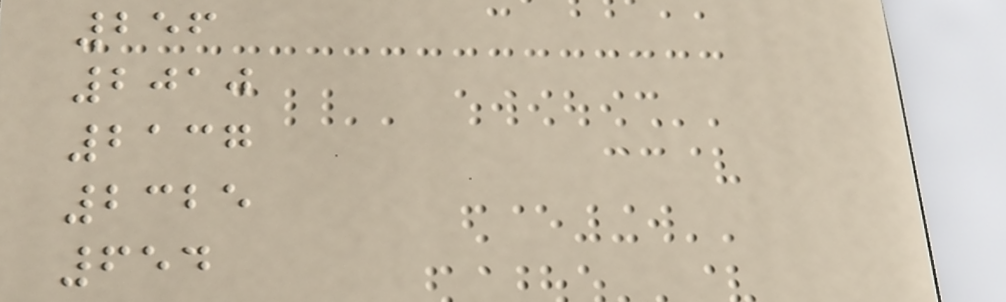256
2010
2137
2325
654
